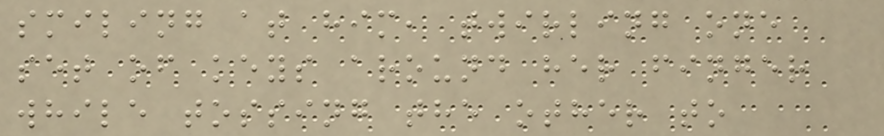smiling at him, twirling one
set of keys around her finger
while tossing the other to
